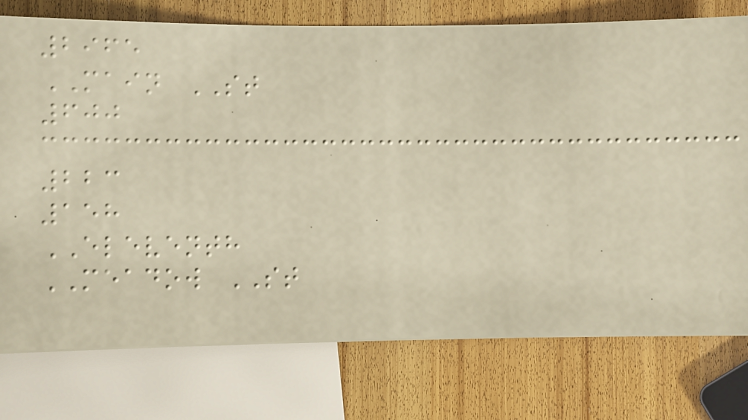2965
MAIN ST
600
223
158
ELEVENTH
MEADOW ST
